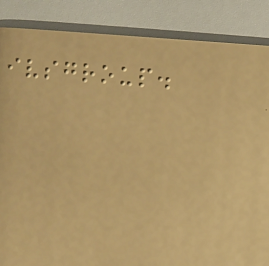ivsgroup.
